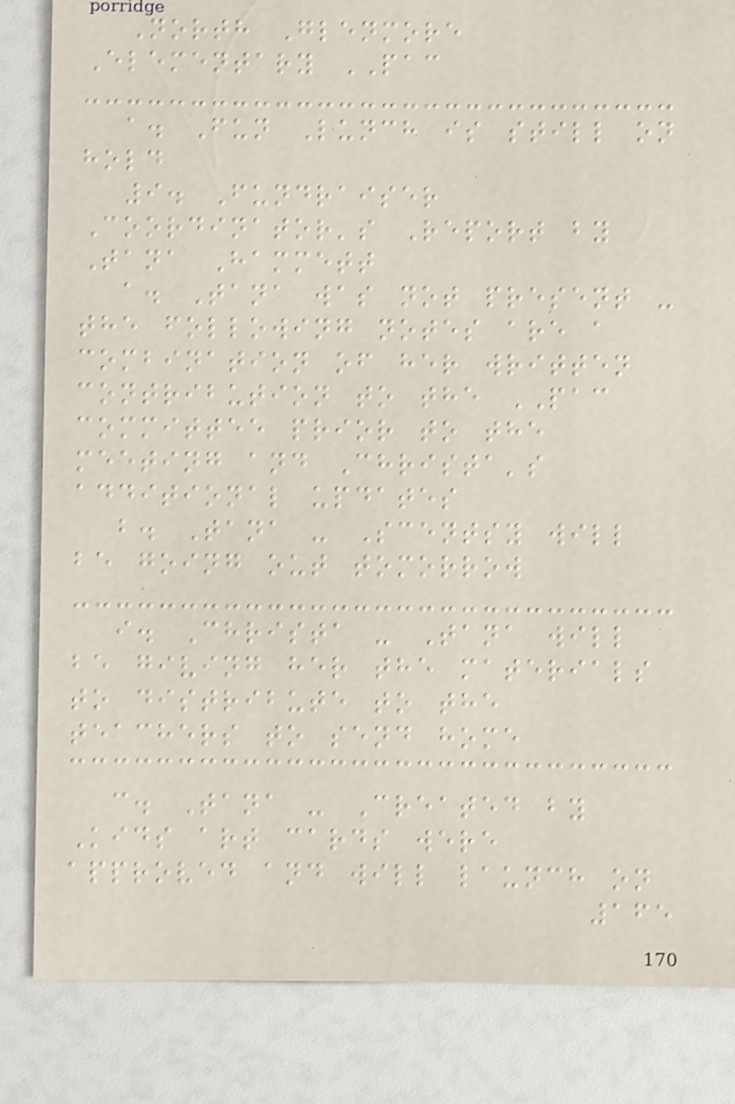North Glenmore
Elementary PAC
a. Fun Lunch is still on
hold
9. Fundraiser
Coordinator's Report by
Tana Hammett
a. Tana was not present -
the following notes are a
combination of her written
contribution to the PAC
committee prior to the
meeting and Christa's
additional updates
b. Tana - Scentsy will
be going out tomorrow
i. Christa - Tana will
be giving her the materials
to distribute to the
teachers to send home
c. Tana - Created by
Kids art cards were
approved and will launch on
165
